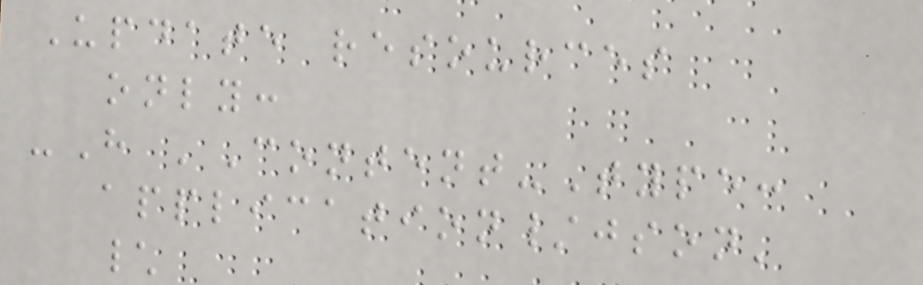Update resources
only:
-H 'Content-Type:
application/json'
\
